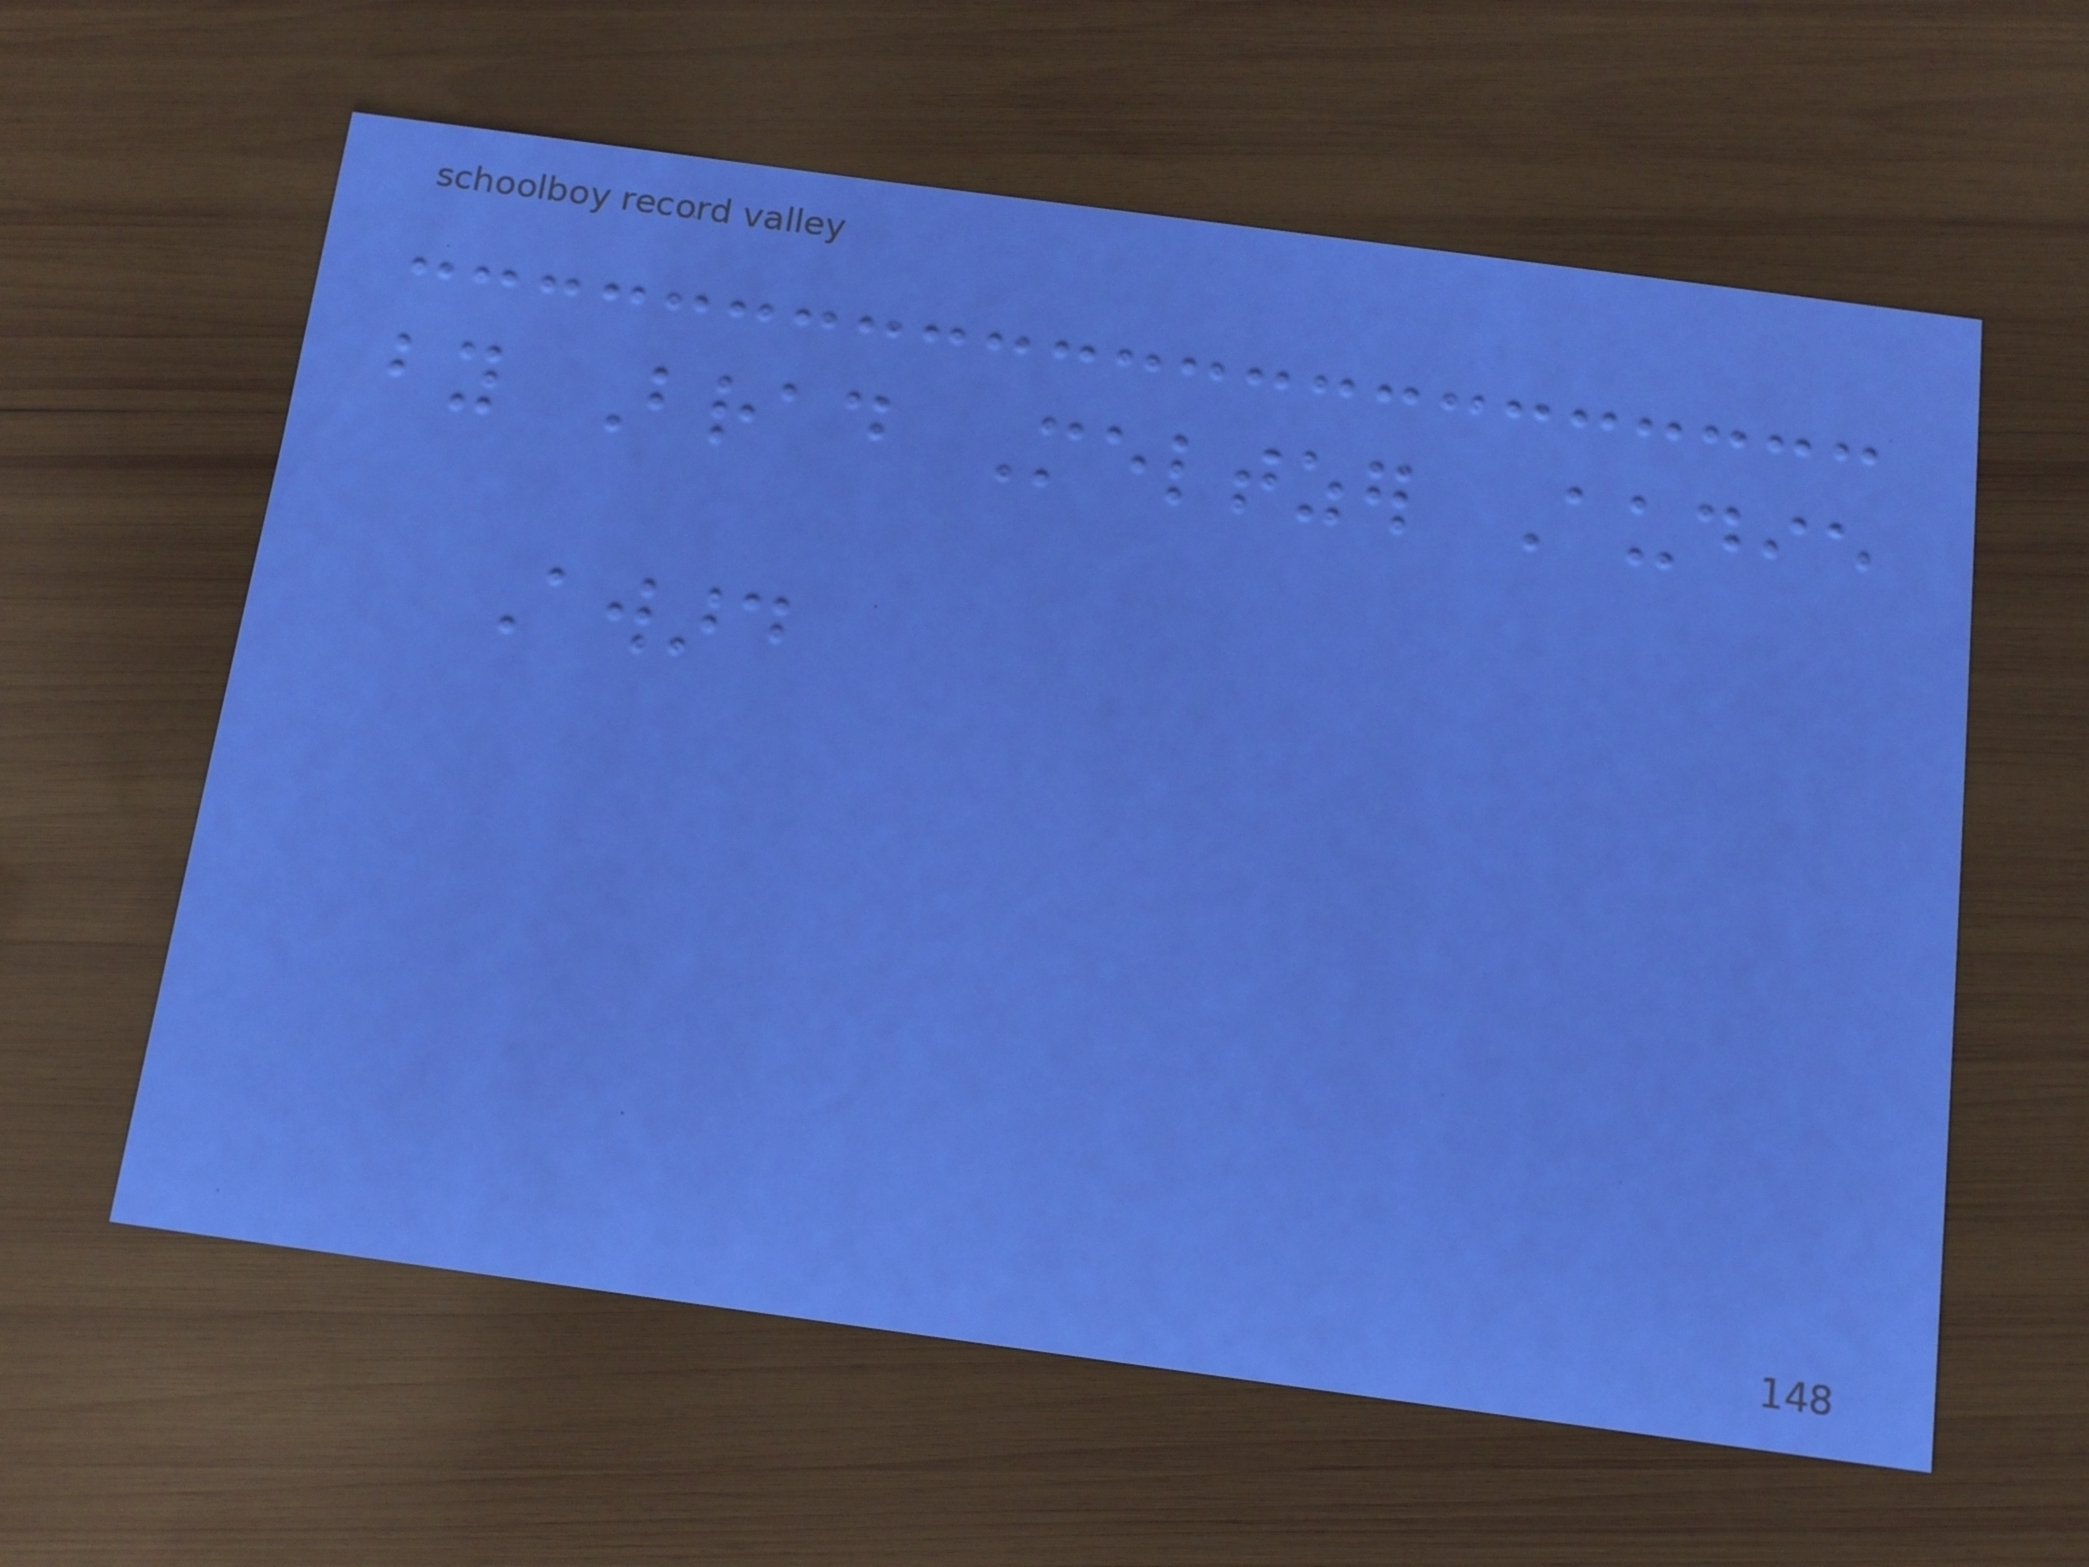by Brad Meltzer Audie
Award
